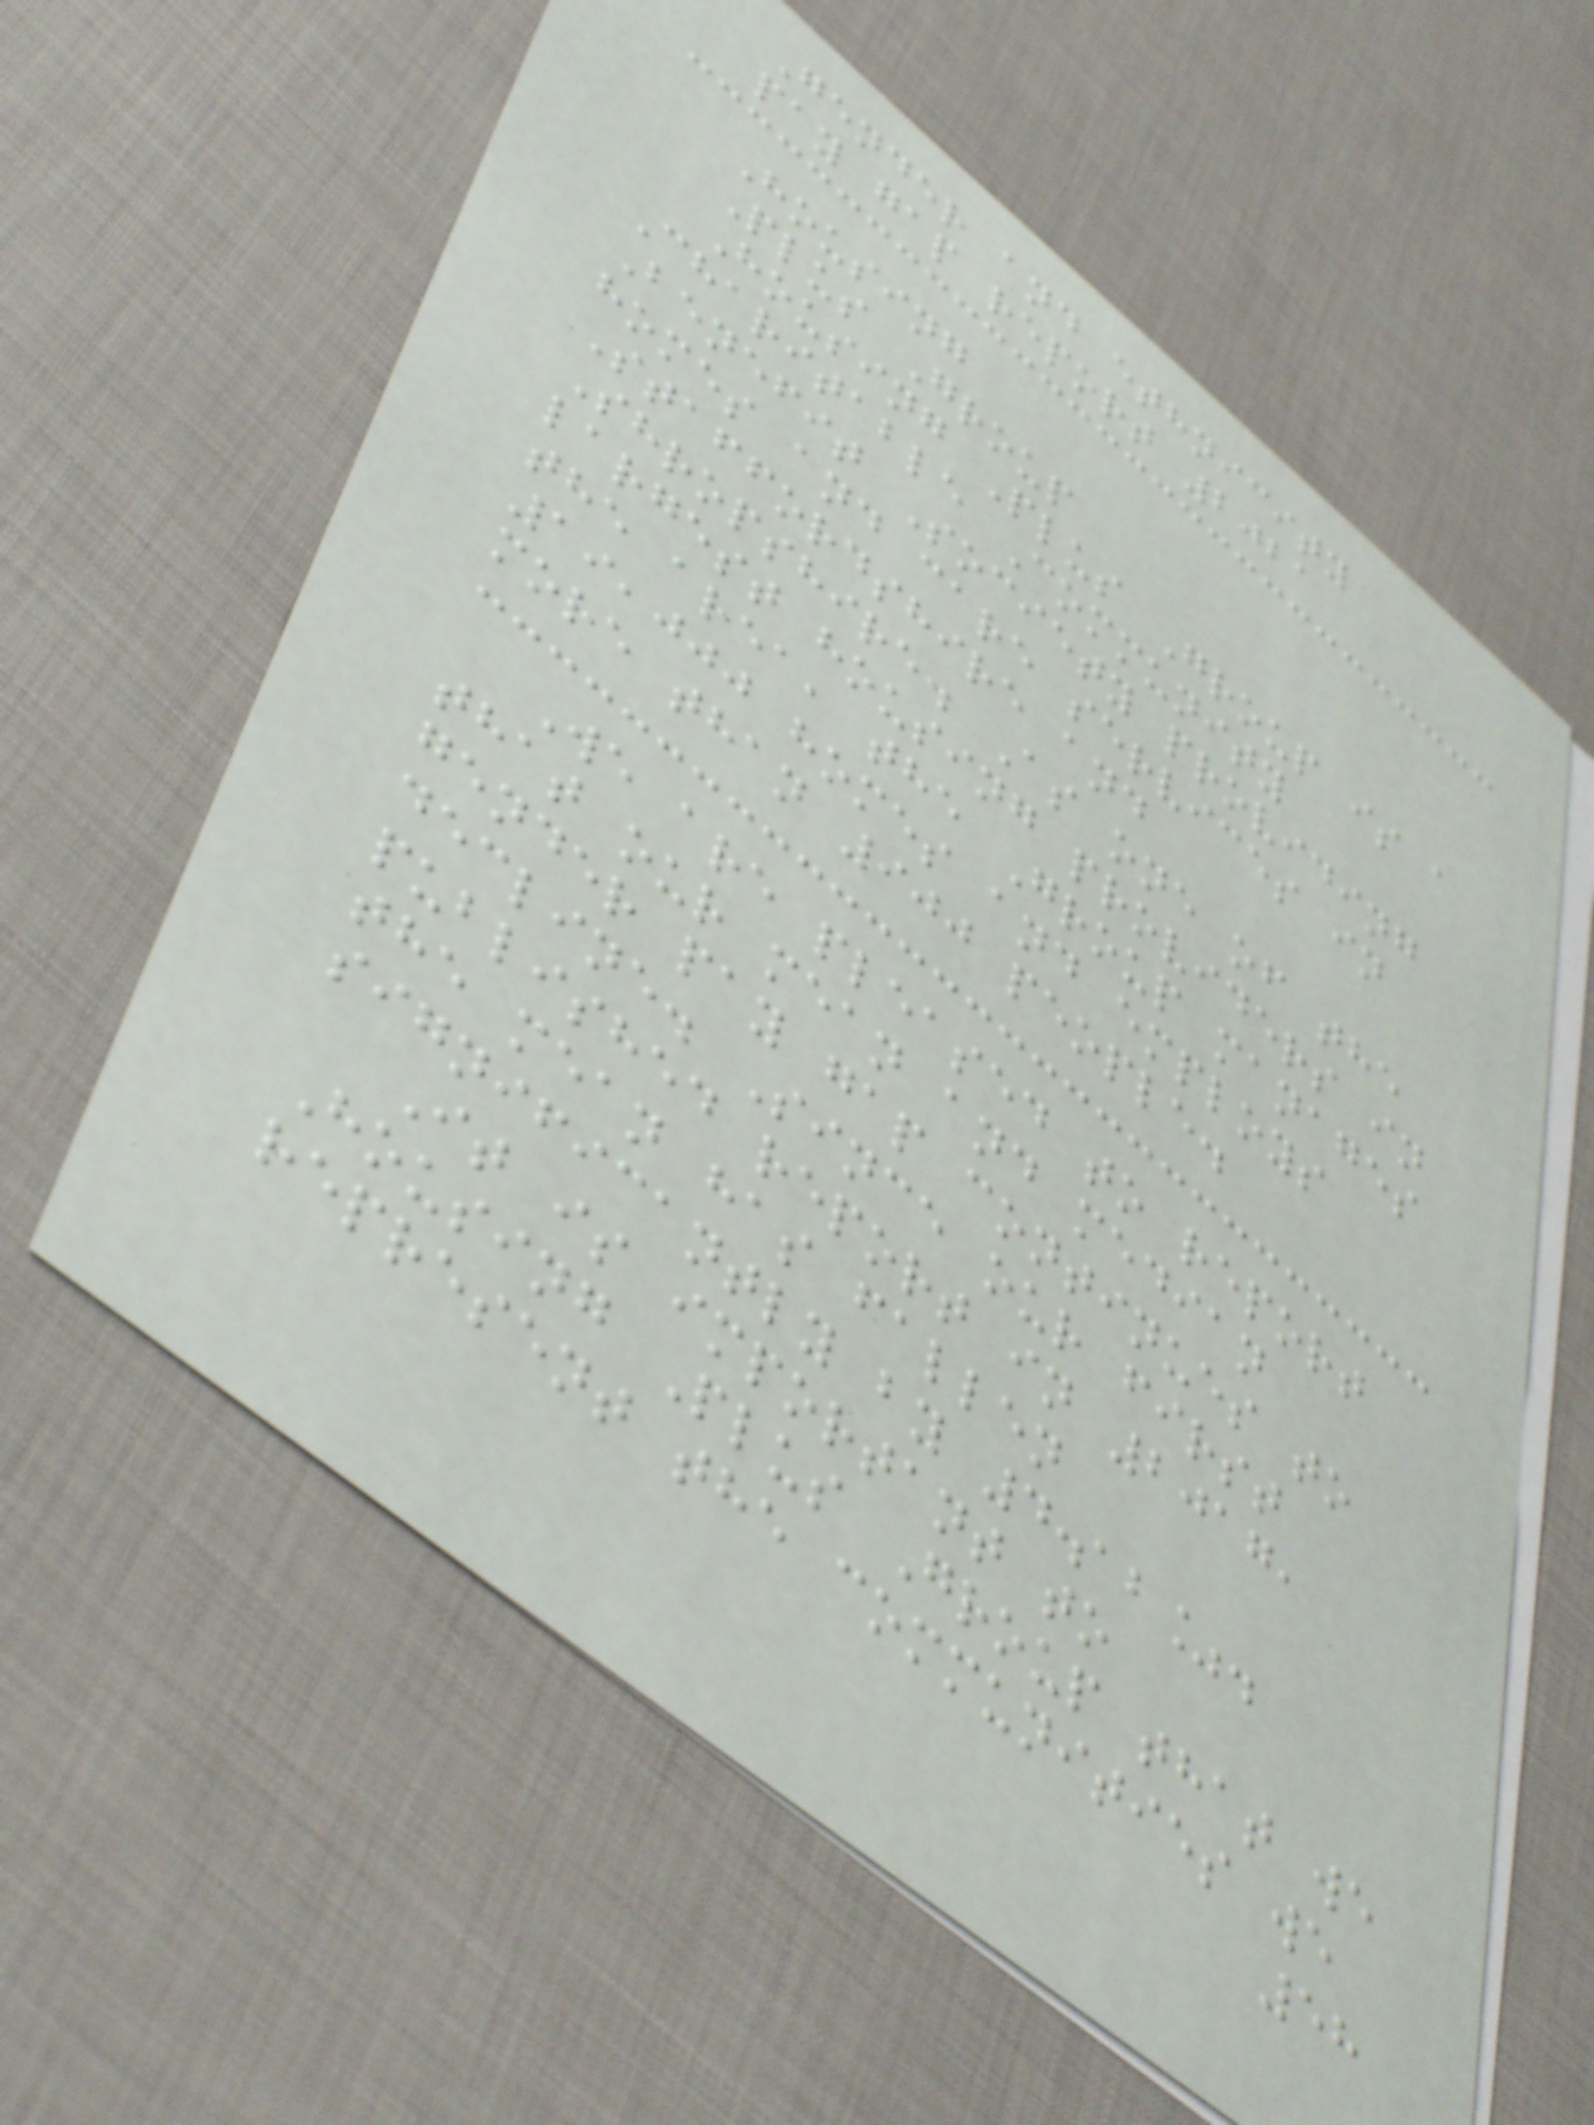Gender and ethnicity
pay gap report 2021
Housing
Plus Group
Housing Plus Group is a
Charitable Community
Benefit Society providing
homes and care services in
Staffordshire and
Shropshire. As one of the
largest housing providers in
the area, the Group manages
19,000 homes and employs
more than 900 people.
We are pleased to report
that our mean and median
gender pay gap continues to
decline. Since our first
published report in 2017,
the mean has fallen
significantly by 4.12%.
It is important to
Housing Plus Group that we
represent the communities we
58
